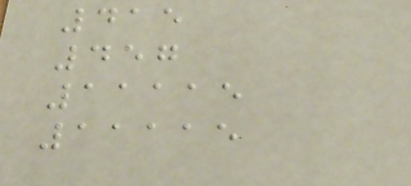415
457
11115
11115
